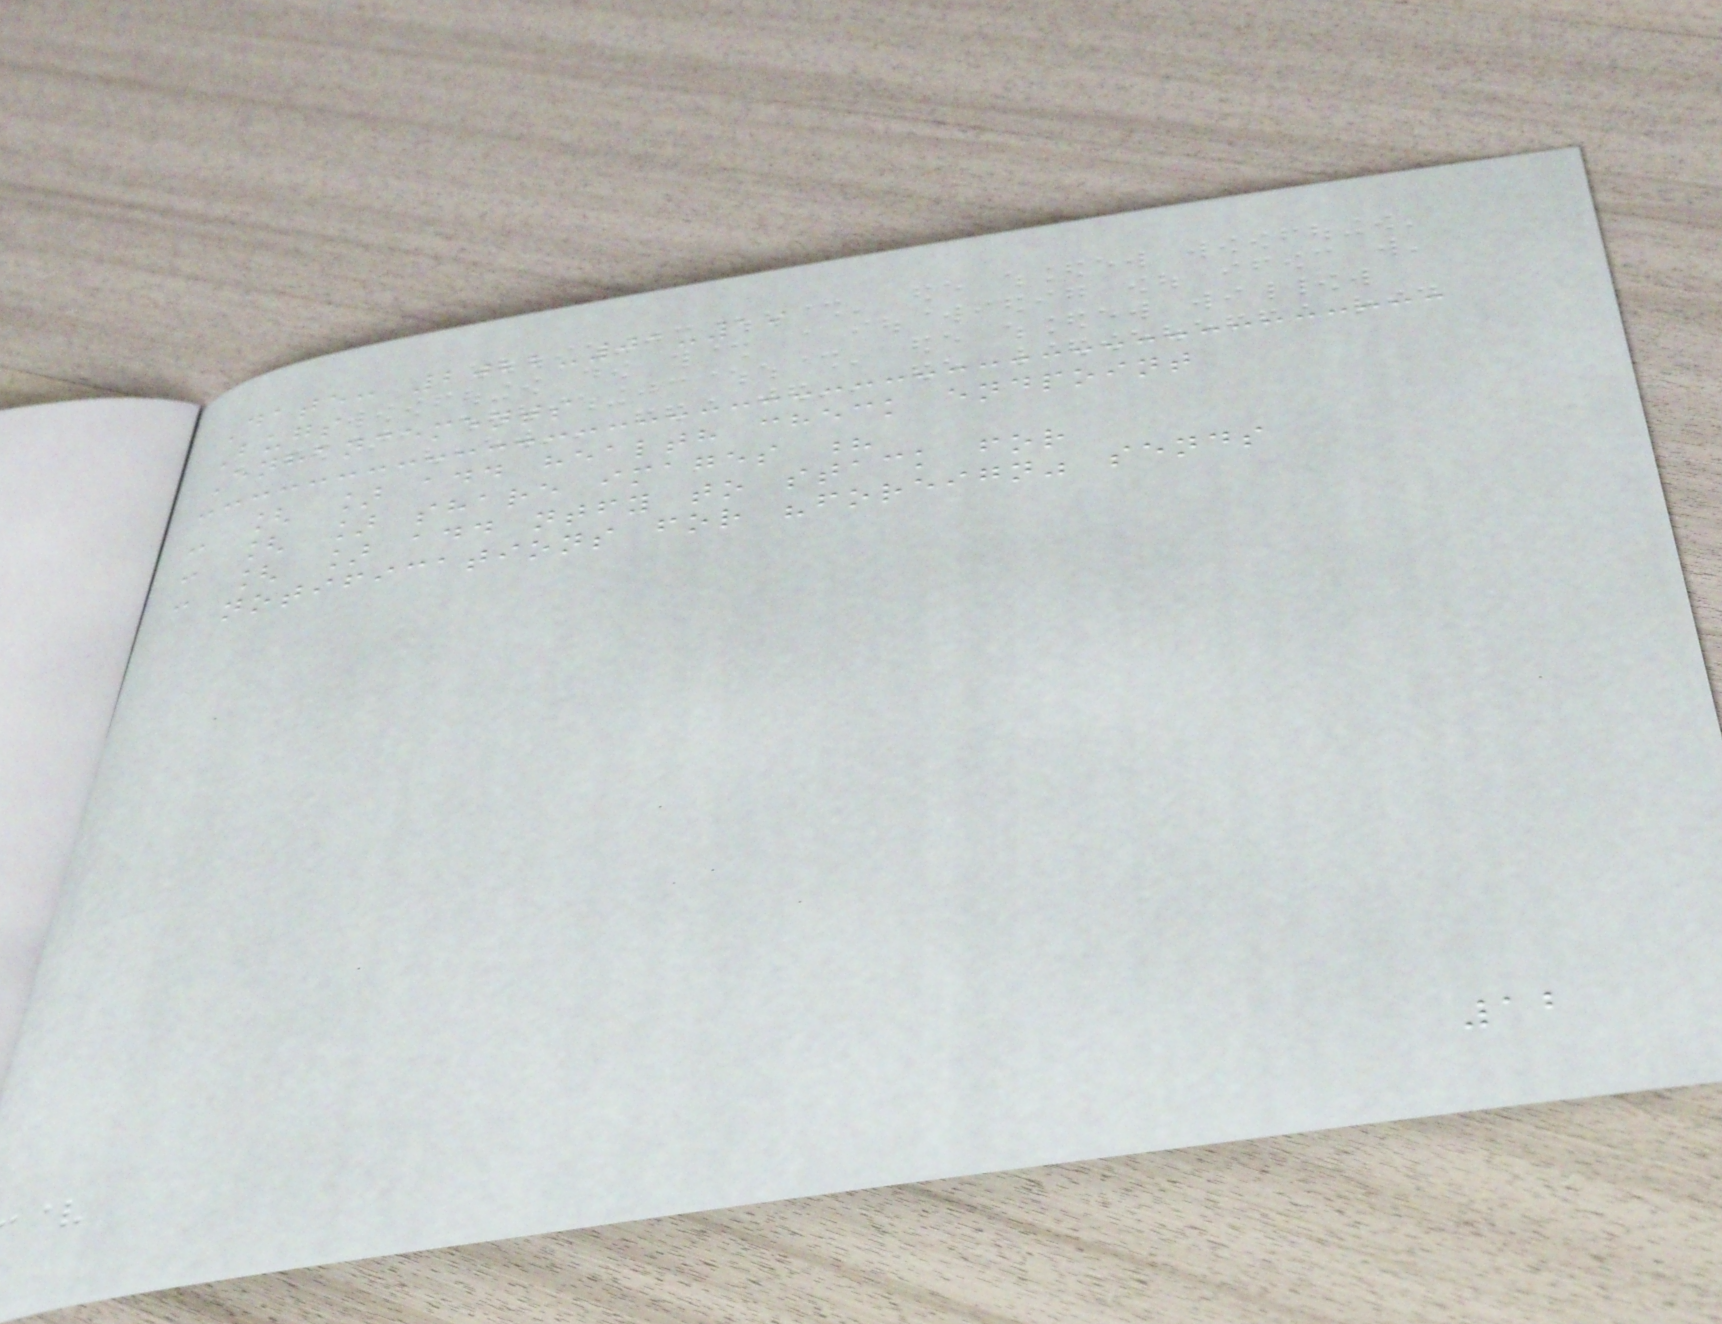Date: 2022-01-19
Bugs
Enhancements
- [ ] add health check endpoint
- [ ] share images ?
- [ ] add ntfy to stack for
notifications for "foreign" sends
12
